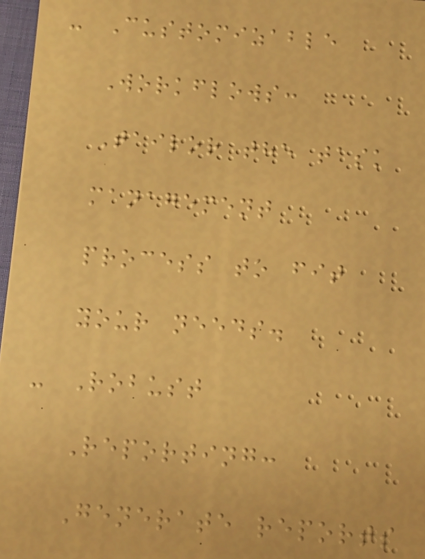- Customizable
Workflows:
Tailor the task
management
process to fit
your needs.
- Robust
Reporting:
Generate reports
